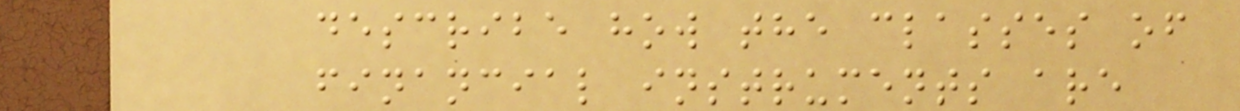describe how the classes of
financial instruments are
